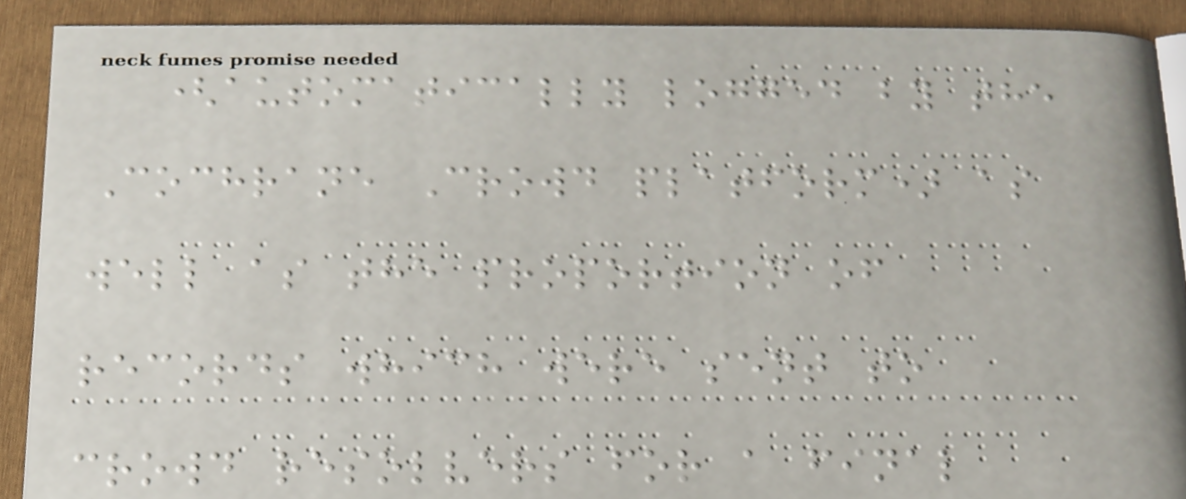(automatically logged by the
Cochrane Crowd platform) as
well as the proportion of
records which were sent to
crowd resolvers for a final
